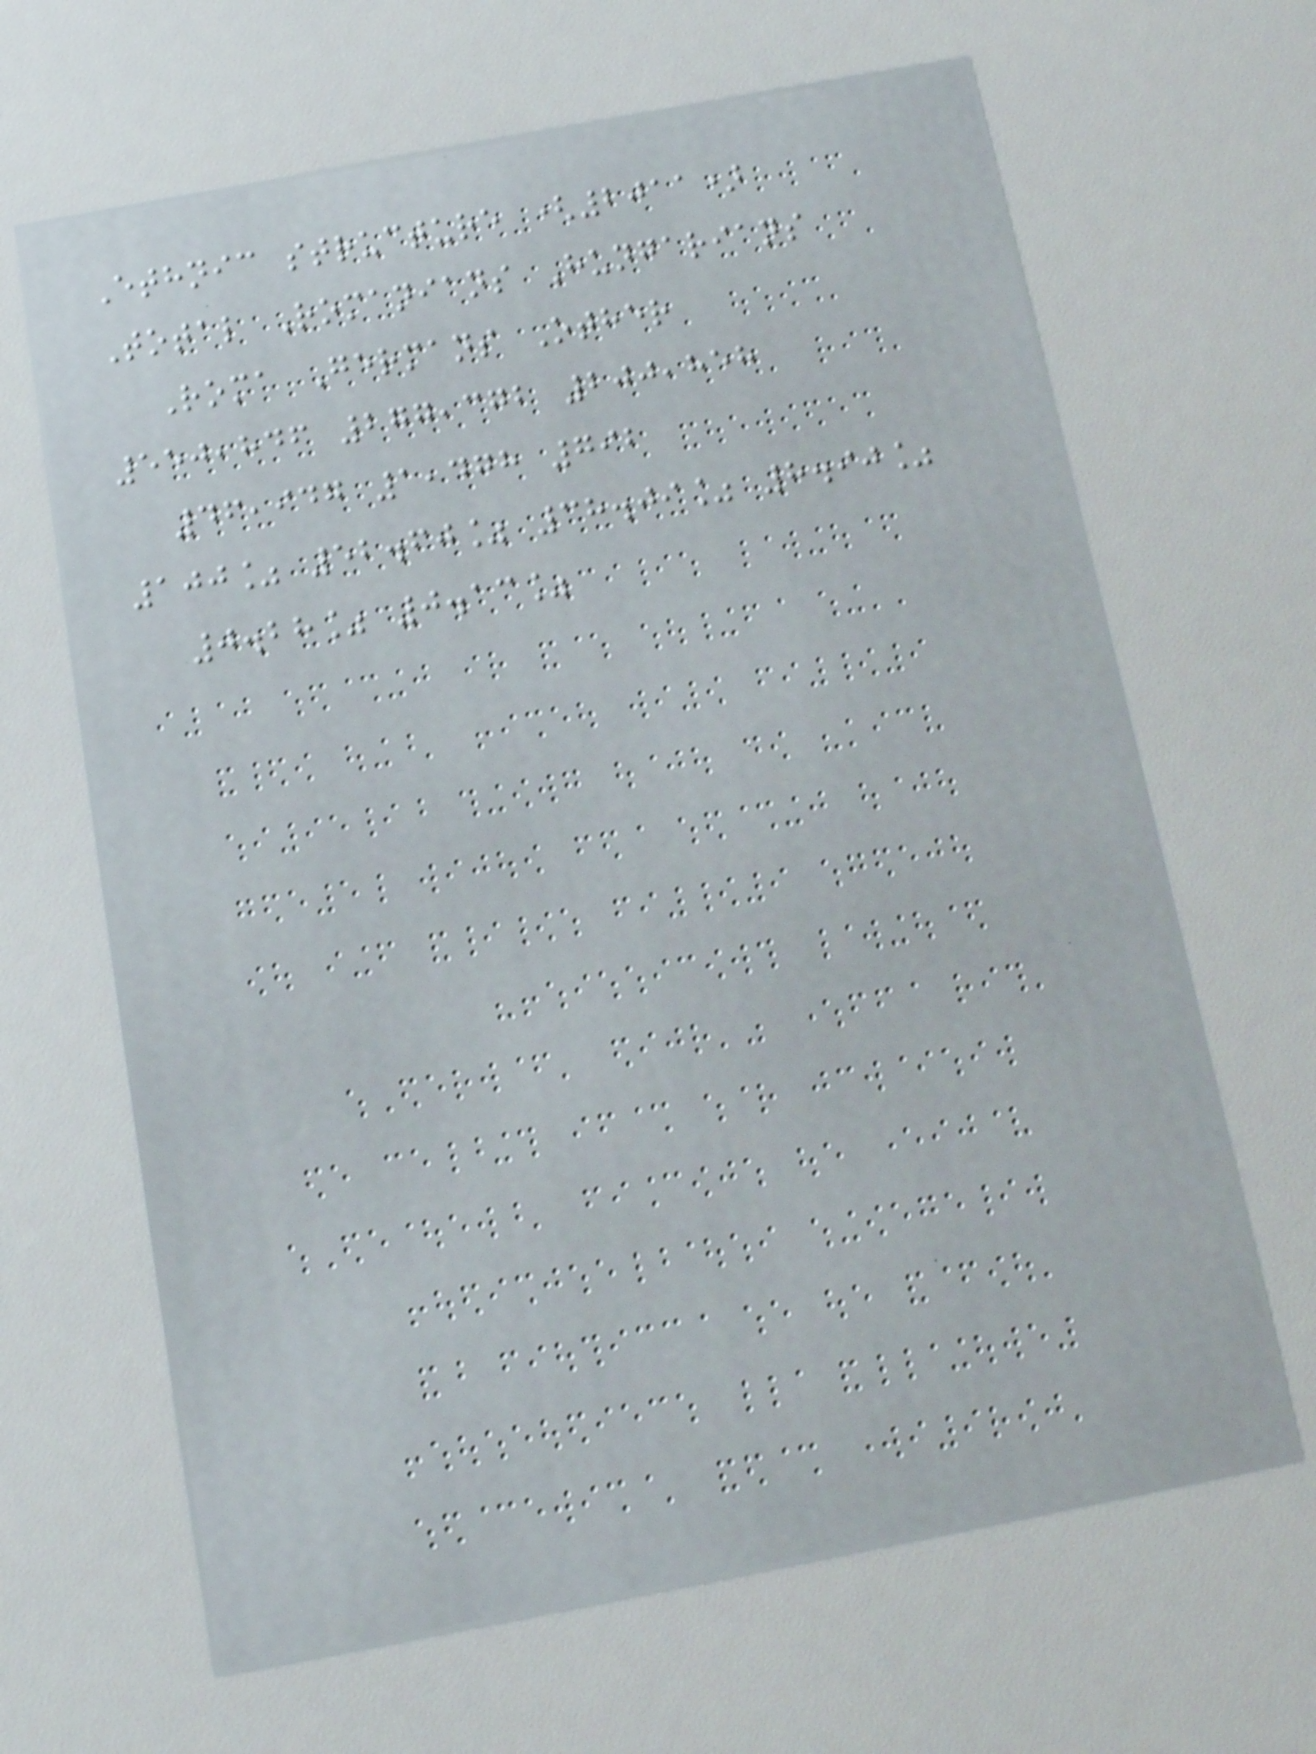Ethnic structure (2011)
Total Romanians Hungarians
Roma Germans Other
550,846 277,372 200,858
46,947 1,478 792
100% 52.60% 38.09% 8.90%
0.28% 0.13%
